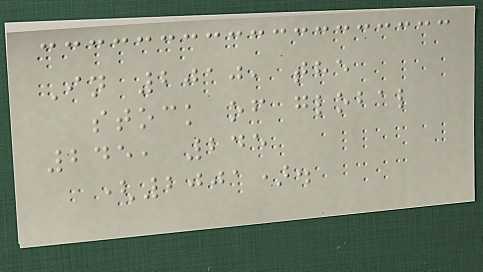In 2010, the
stock of global
245, 245
(2001).
